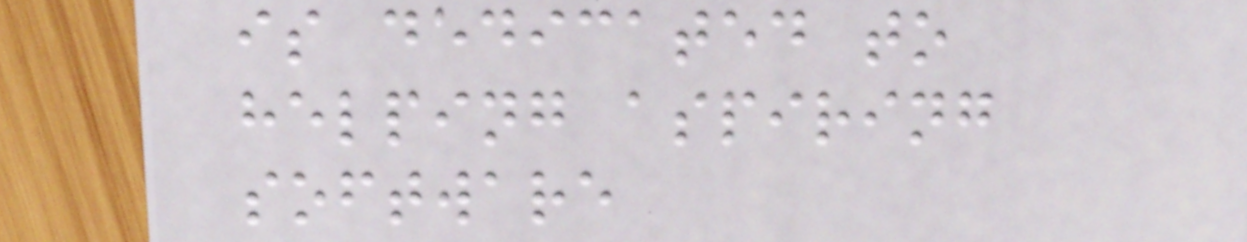is dedicated to
helping aspiring
software
